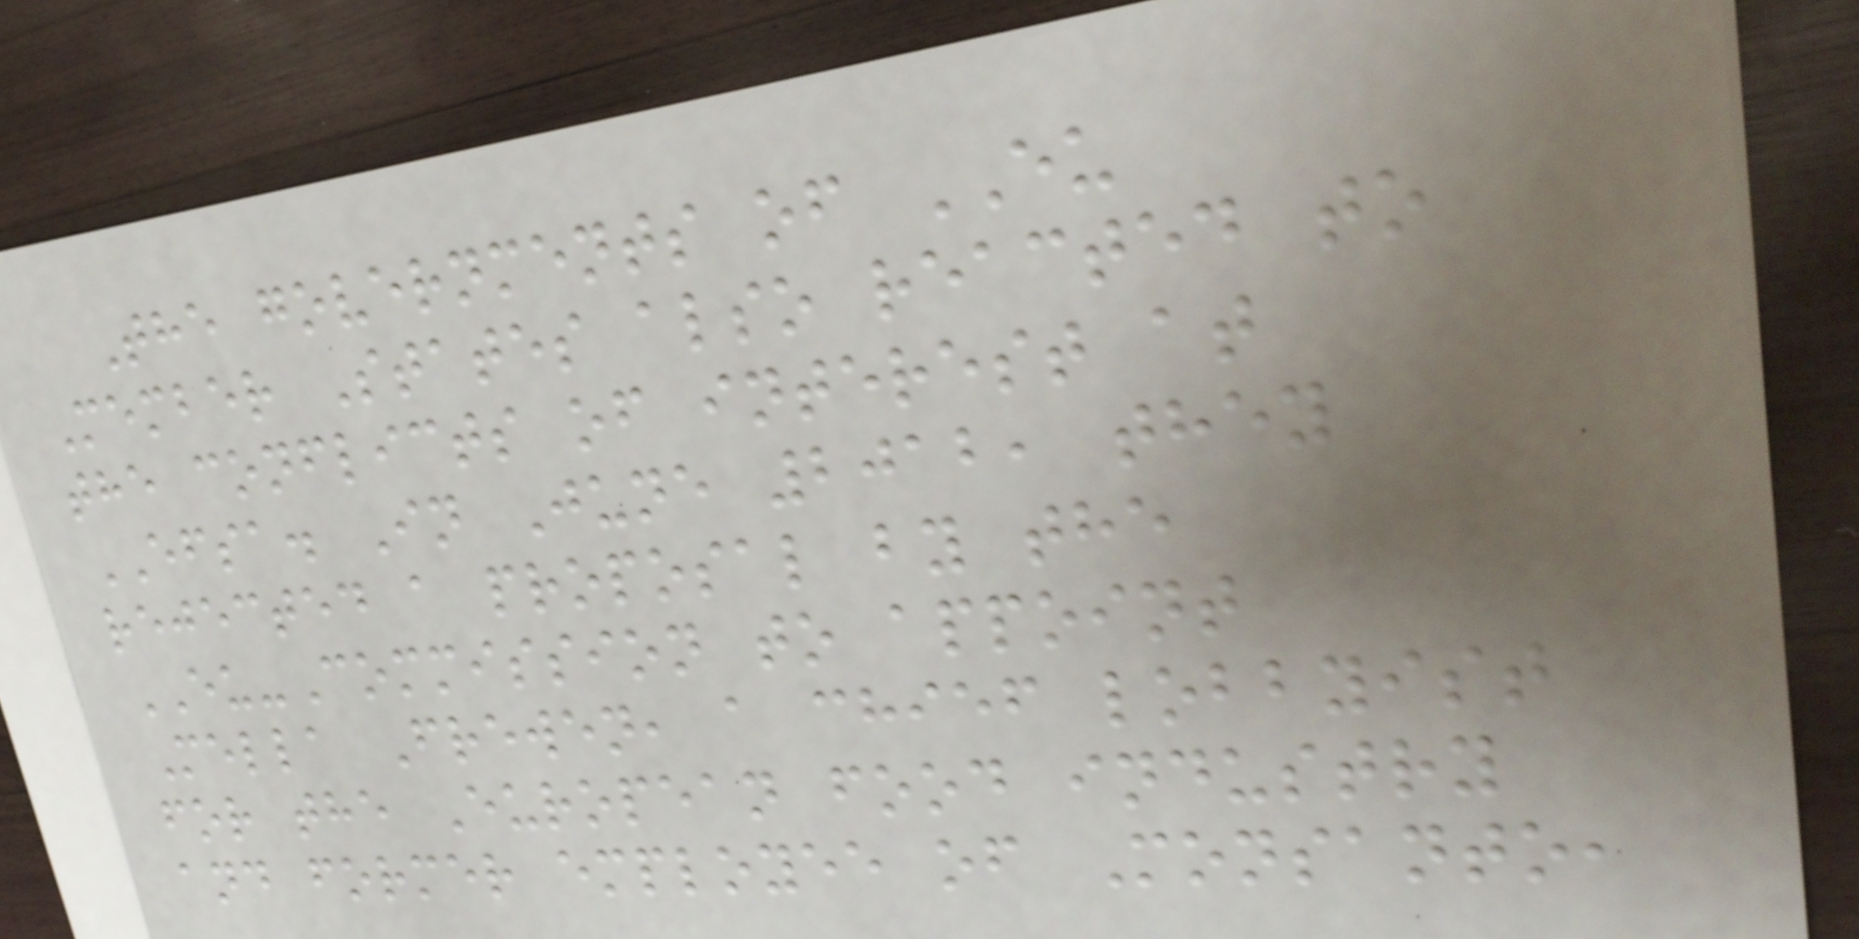The governments of EU
Member States also reacted to
the conflicts of interest at
EFSA. In June 2012, they
rejected a proposal by the
EU-Commission to appoint
Mella Frewen, a chief lobbyist
for the European food industry
and former employee of Monsanto,
